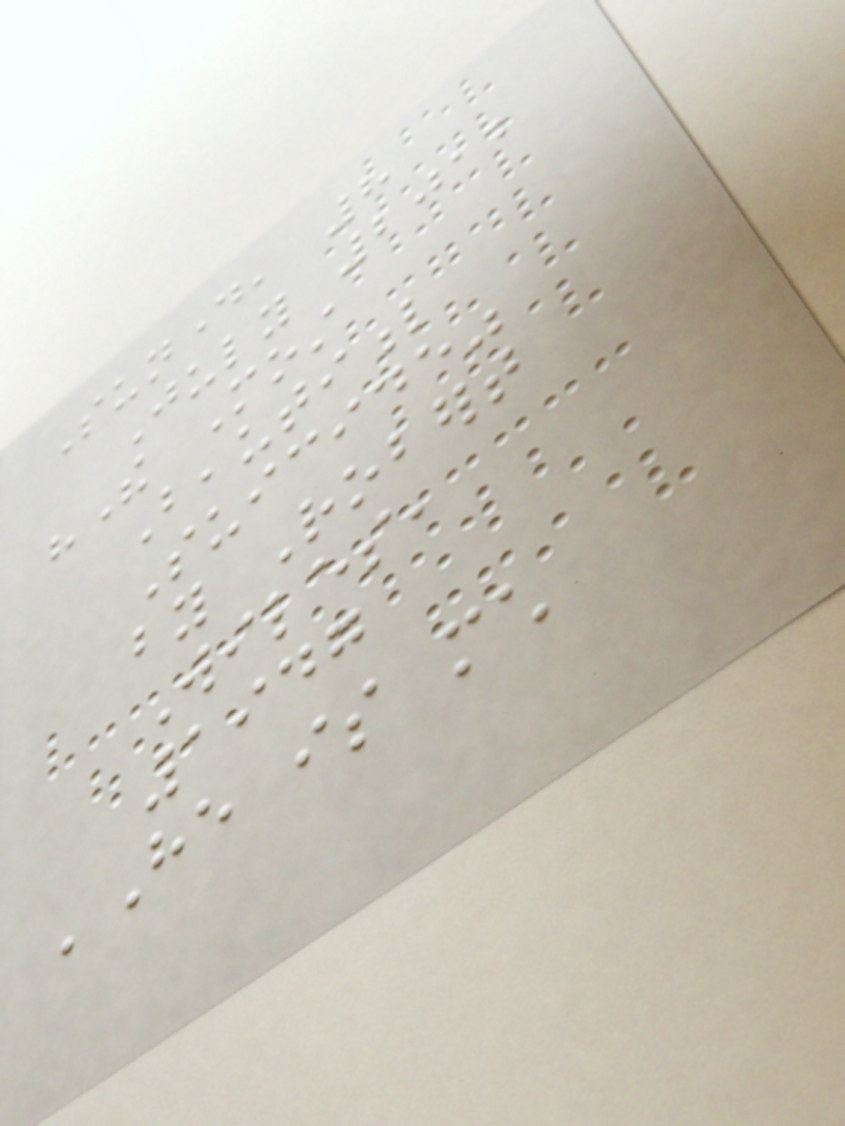Sunday, 8
July 2012
"The Most
Beautiful
Suicide"
by Robert
Wiles,
1947
'He is much
